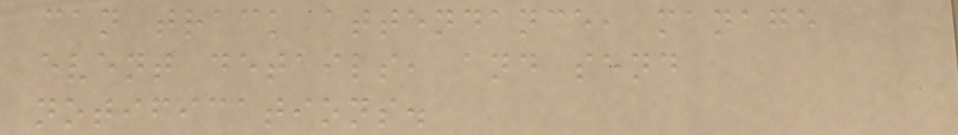can track attendance, manage
event details, and send
notifications.
